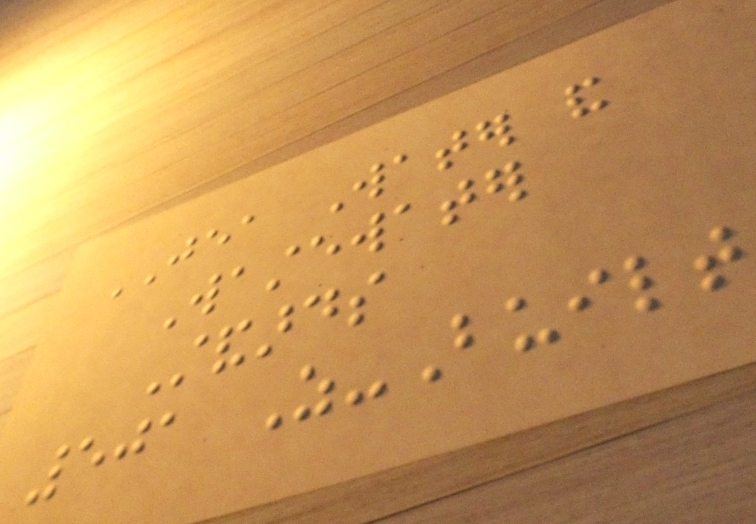JEA Water and
Wastewater
Standards
501 As-Built
